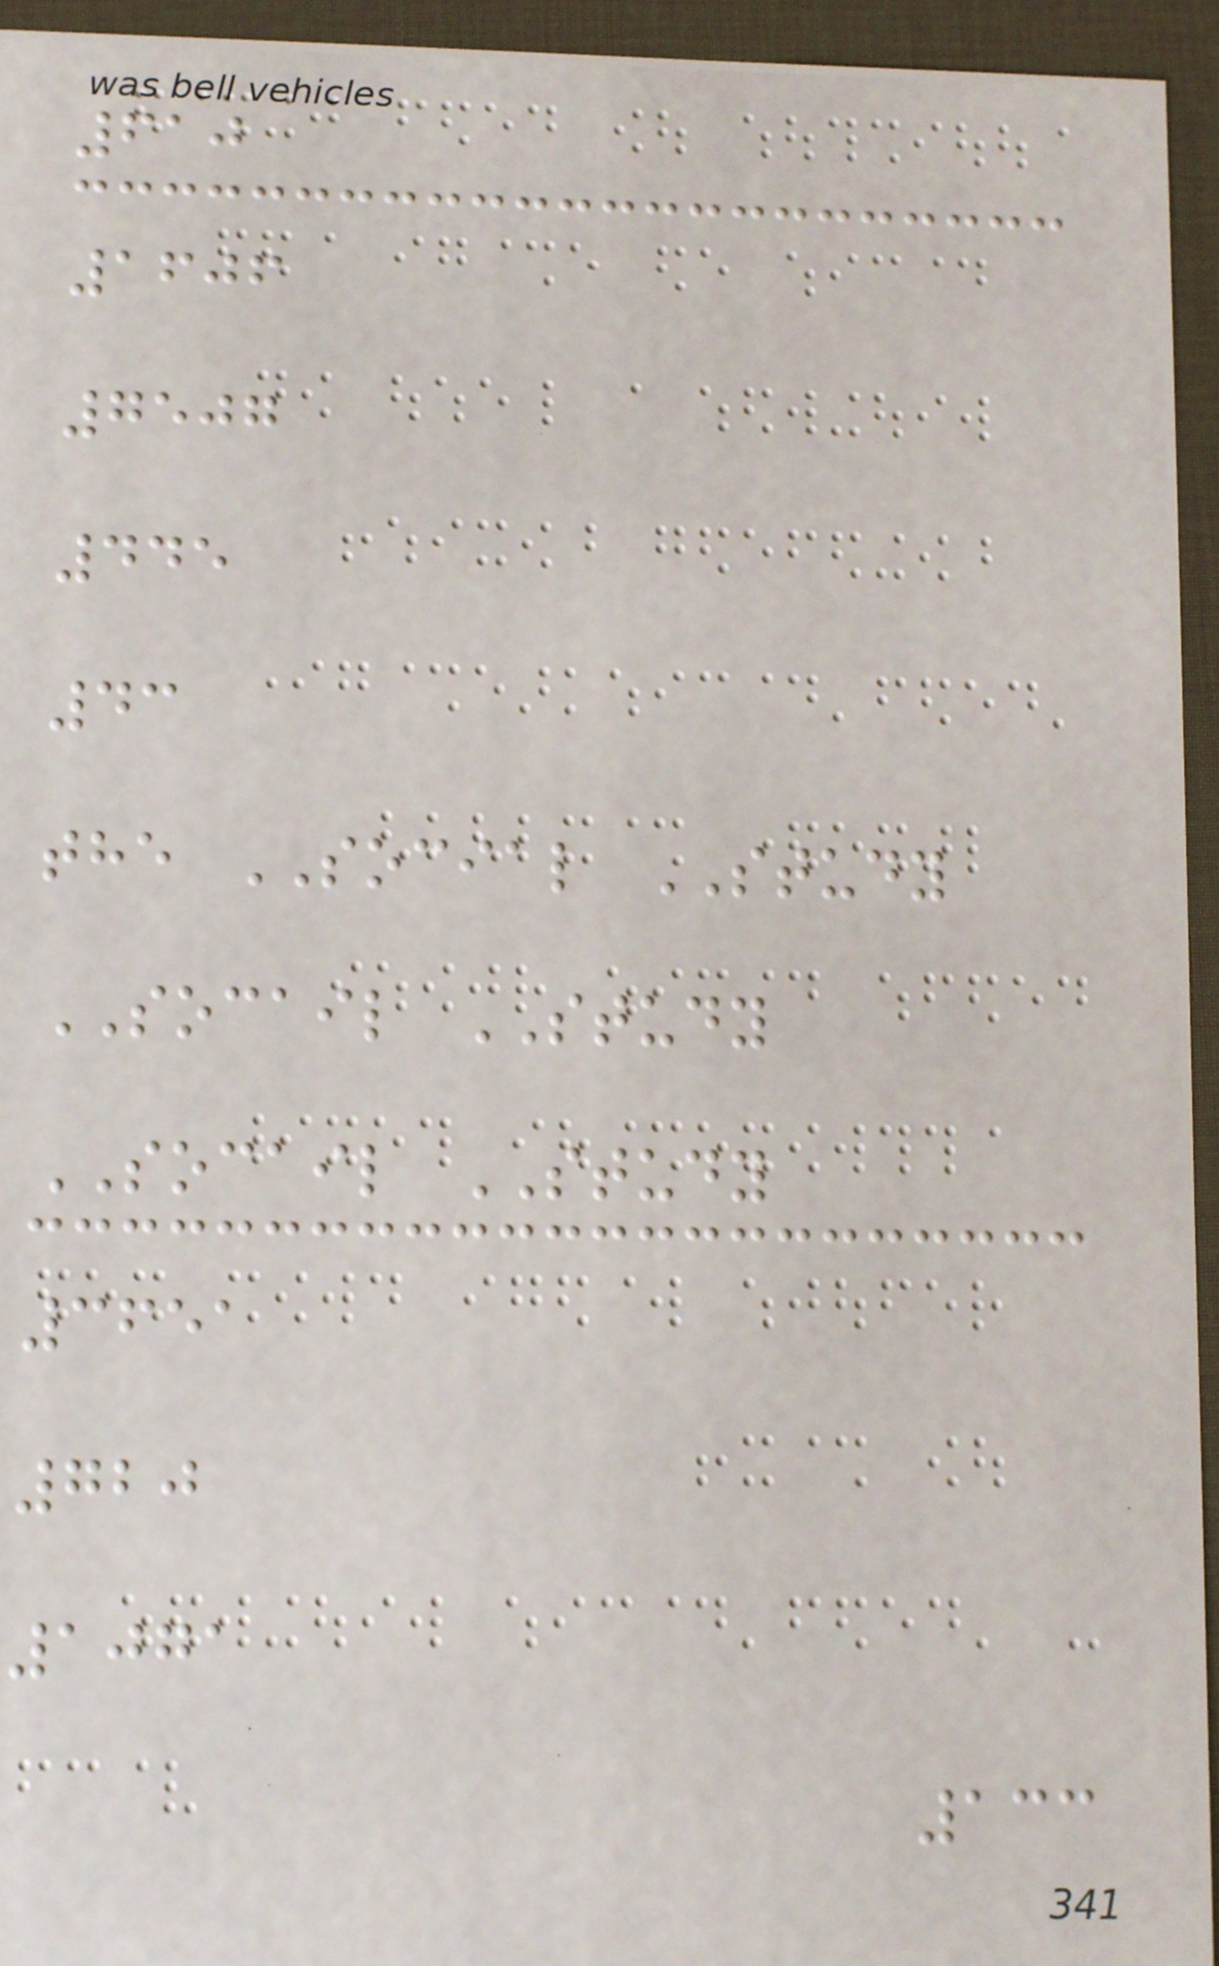610
1606
7507
445
43
the SOCIAL STUDY
SOCAIL STUDY
SOCAIL STUDY
3651
720
1071
133
